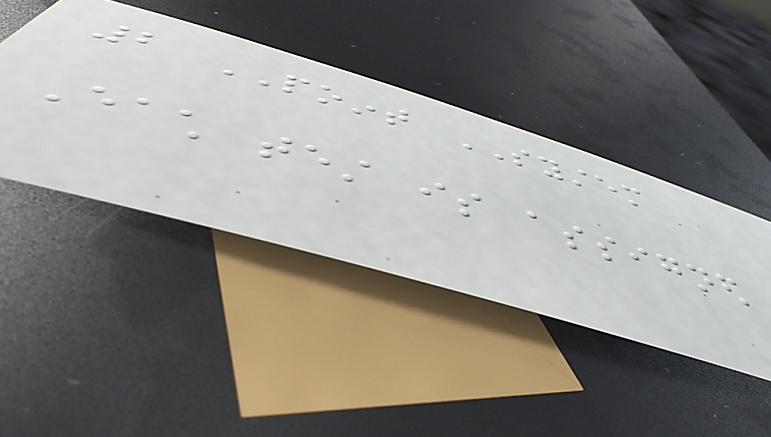2 POINT SYSTEM
Each test is assigned
